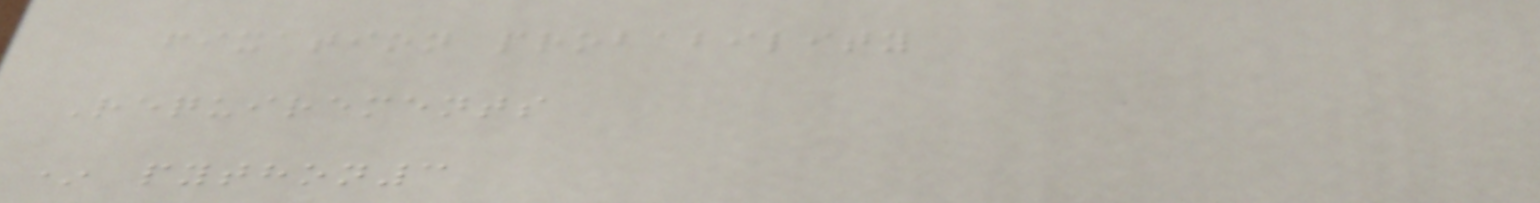fixation probability
Requirements
* python3
